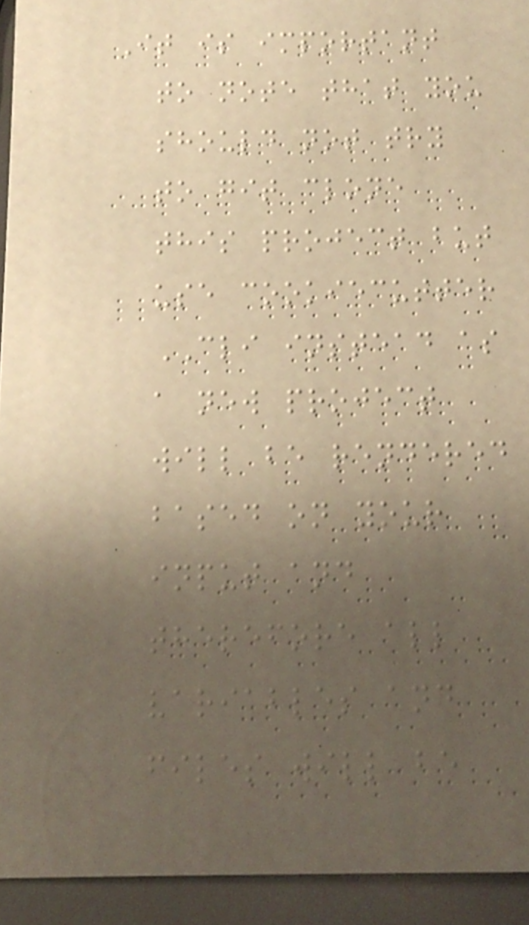It is important
to note that you
should not try
to git clone
this project but
use cookiecutter
CLI instead as
a new project
will be rendered
based on your
input and
therefore all
variables and
files will be
